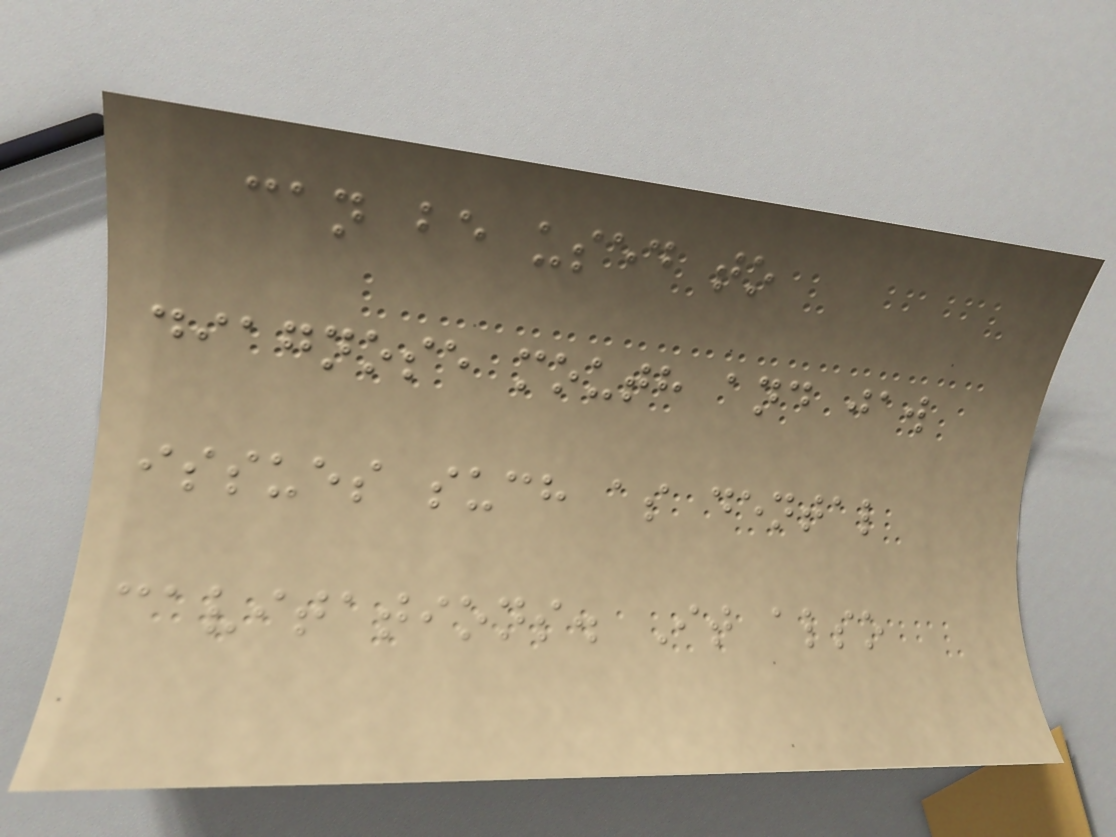can be used to
diagnose mouth and jaw
issues such as dental
cavitations. It also
